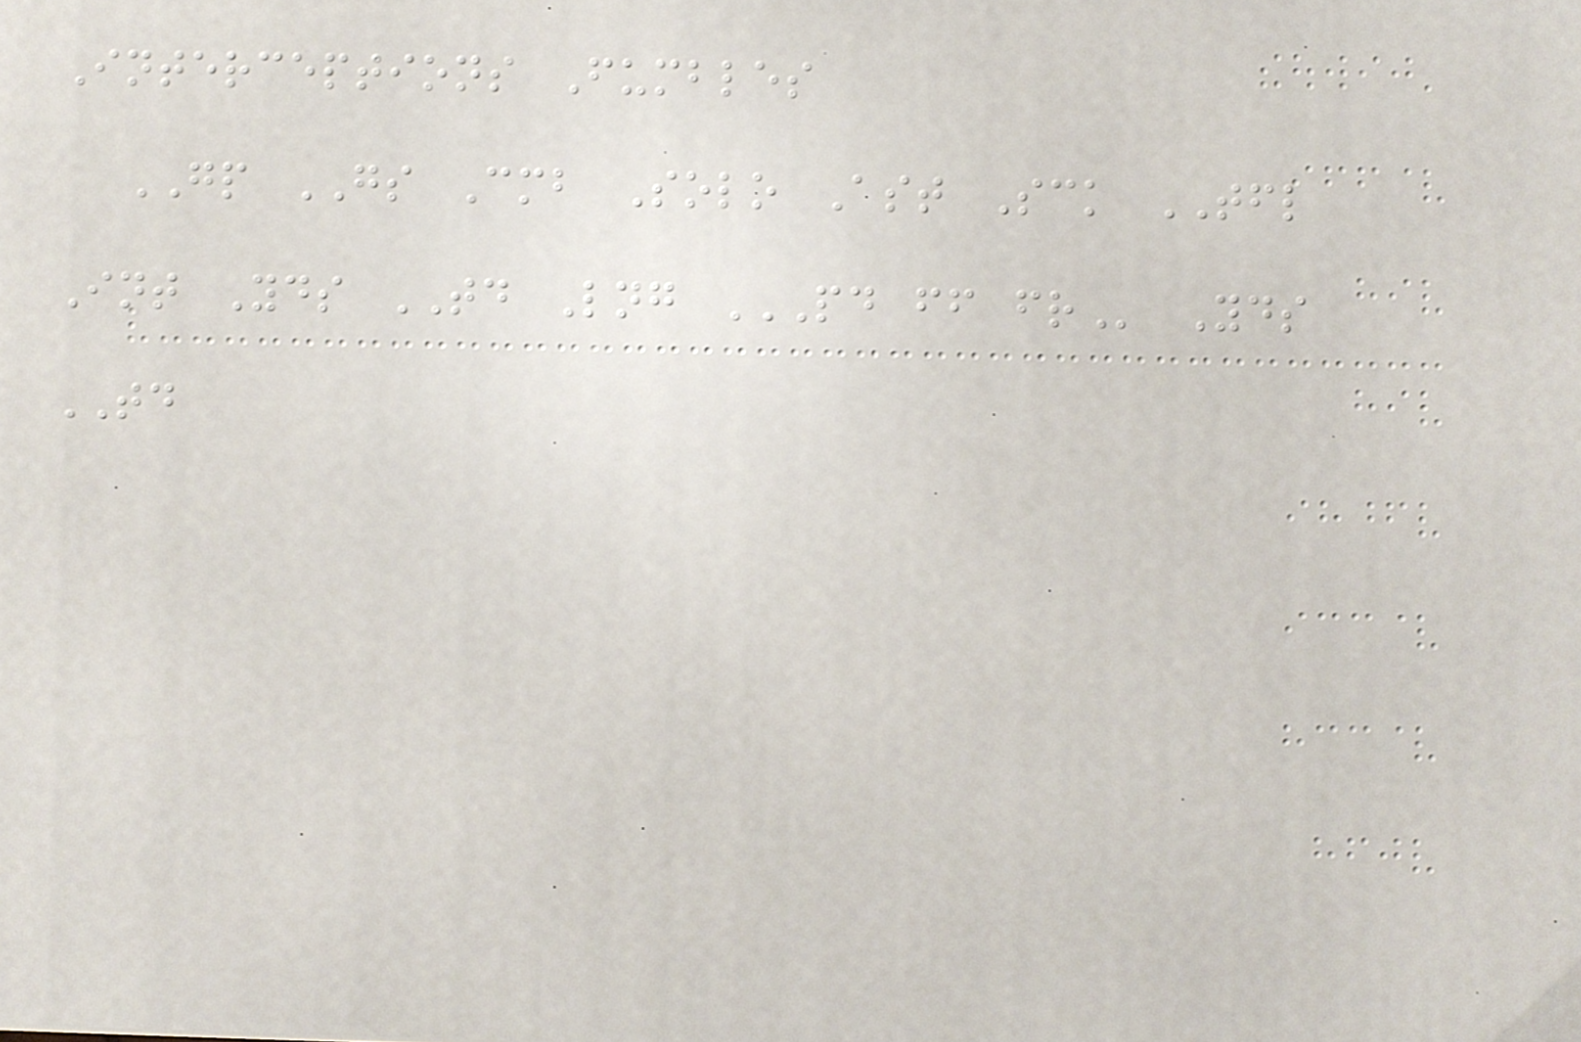Interceptions Fumbles
GP GS Cmb Solo Ast Sck TFL
Int Yds TD Lng PD FF FR Yds
TD
